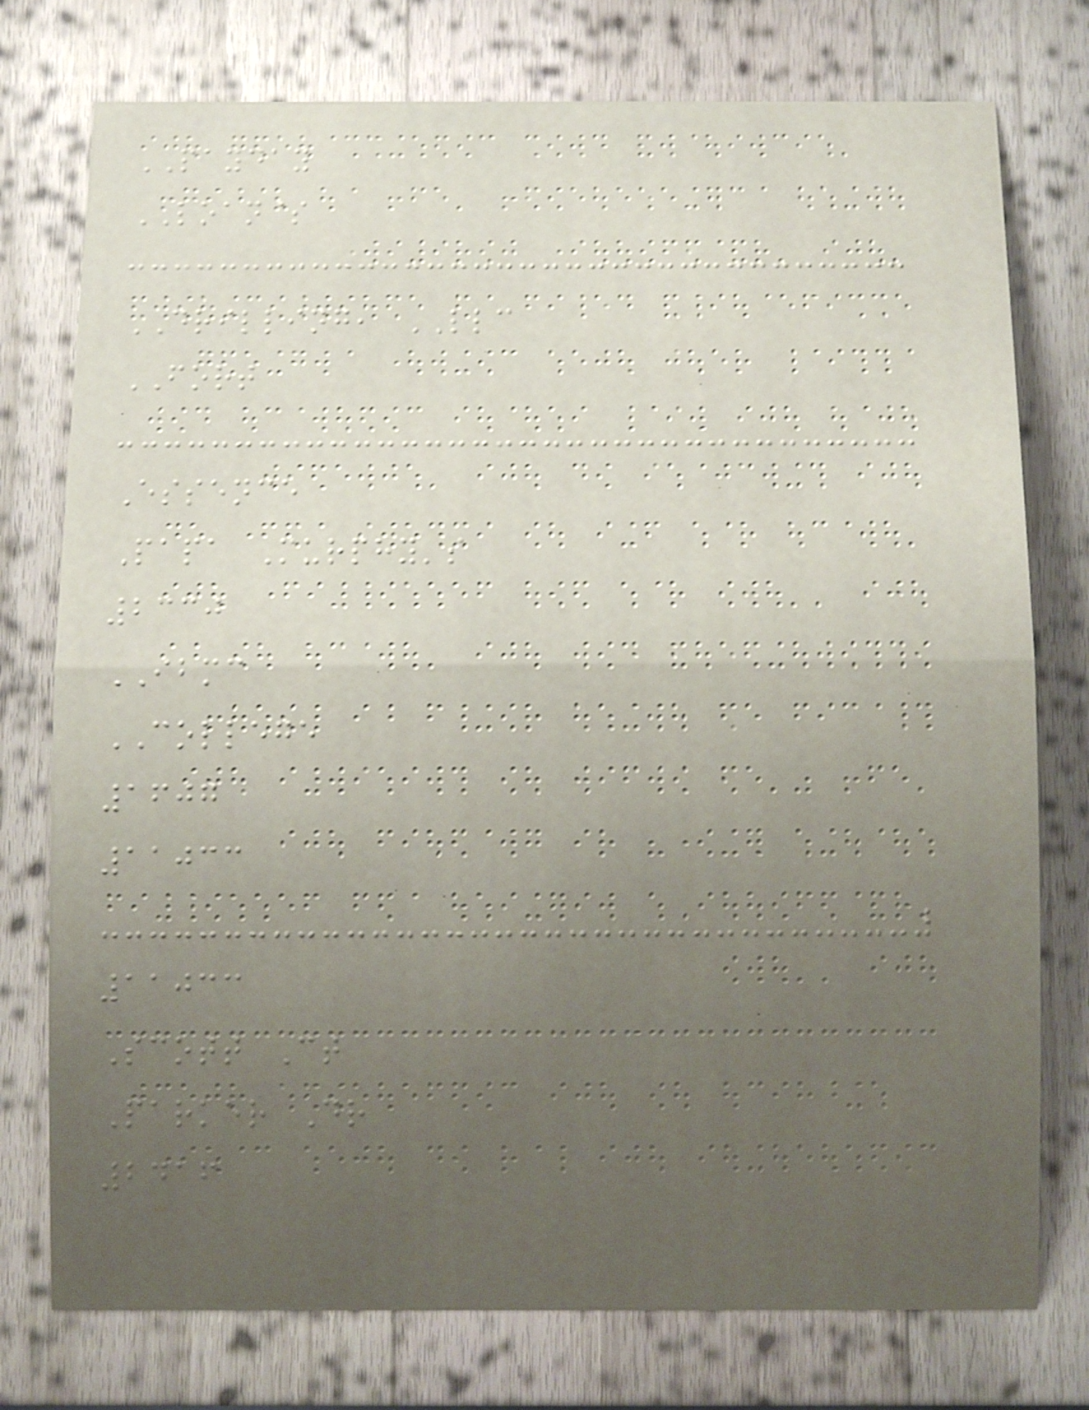PAYDAY
LOAN$
DRILLING, LLC
FORT
Essence
Papa Murphy's
2330
IBMC
COLLEGE
1607
11033
11033
Scott Ct
Parker Dr
2416
